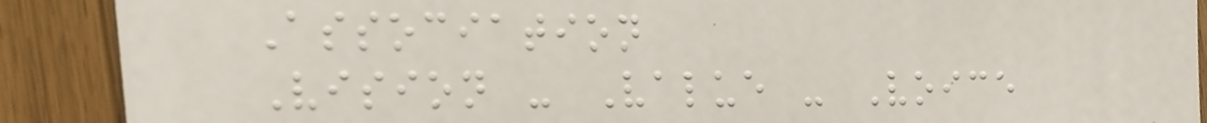Association
Vision - Value - Voice
